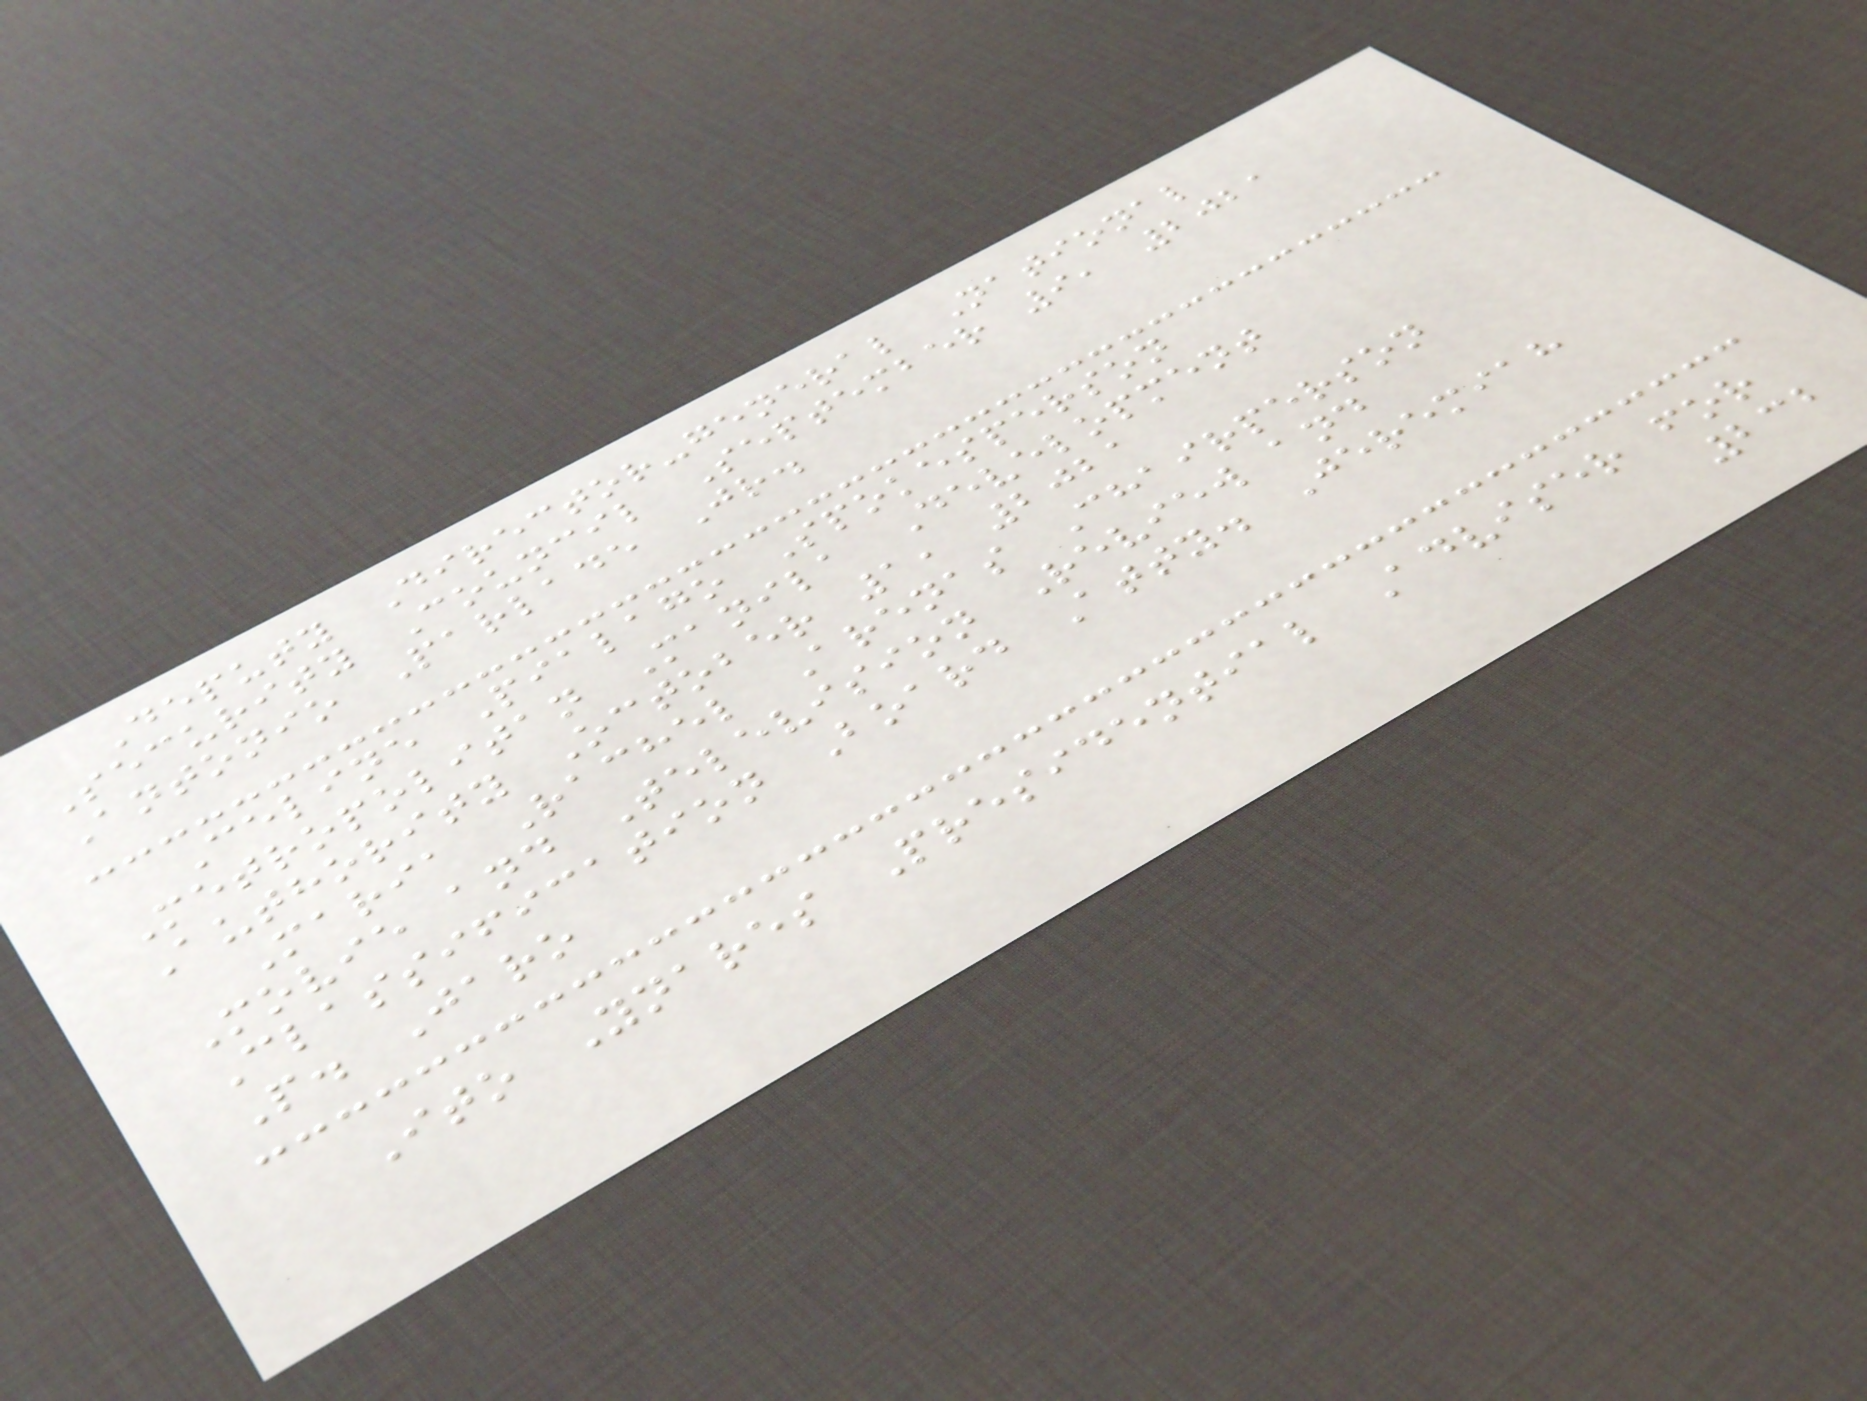Deputy Director-general National
Security Council September 9, 2021
Antonio Parlade Jr.
Celine Pialago Spokesperson
Metropolitan Manila Development
Authority October 1, 2021
Maria Rachel Arenas Chairperson
Movie and Television Review and
Classification Board Atty. Jeremiah
P. Jaro
Ito Ynares Presidential Adviser for
232
